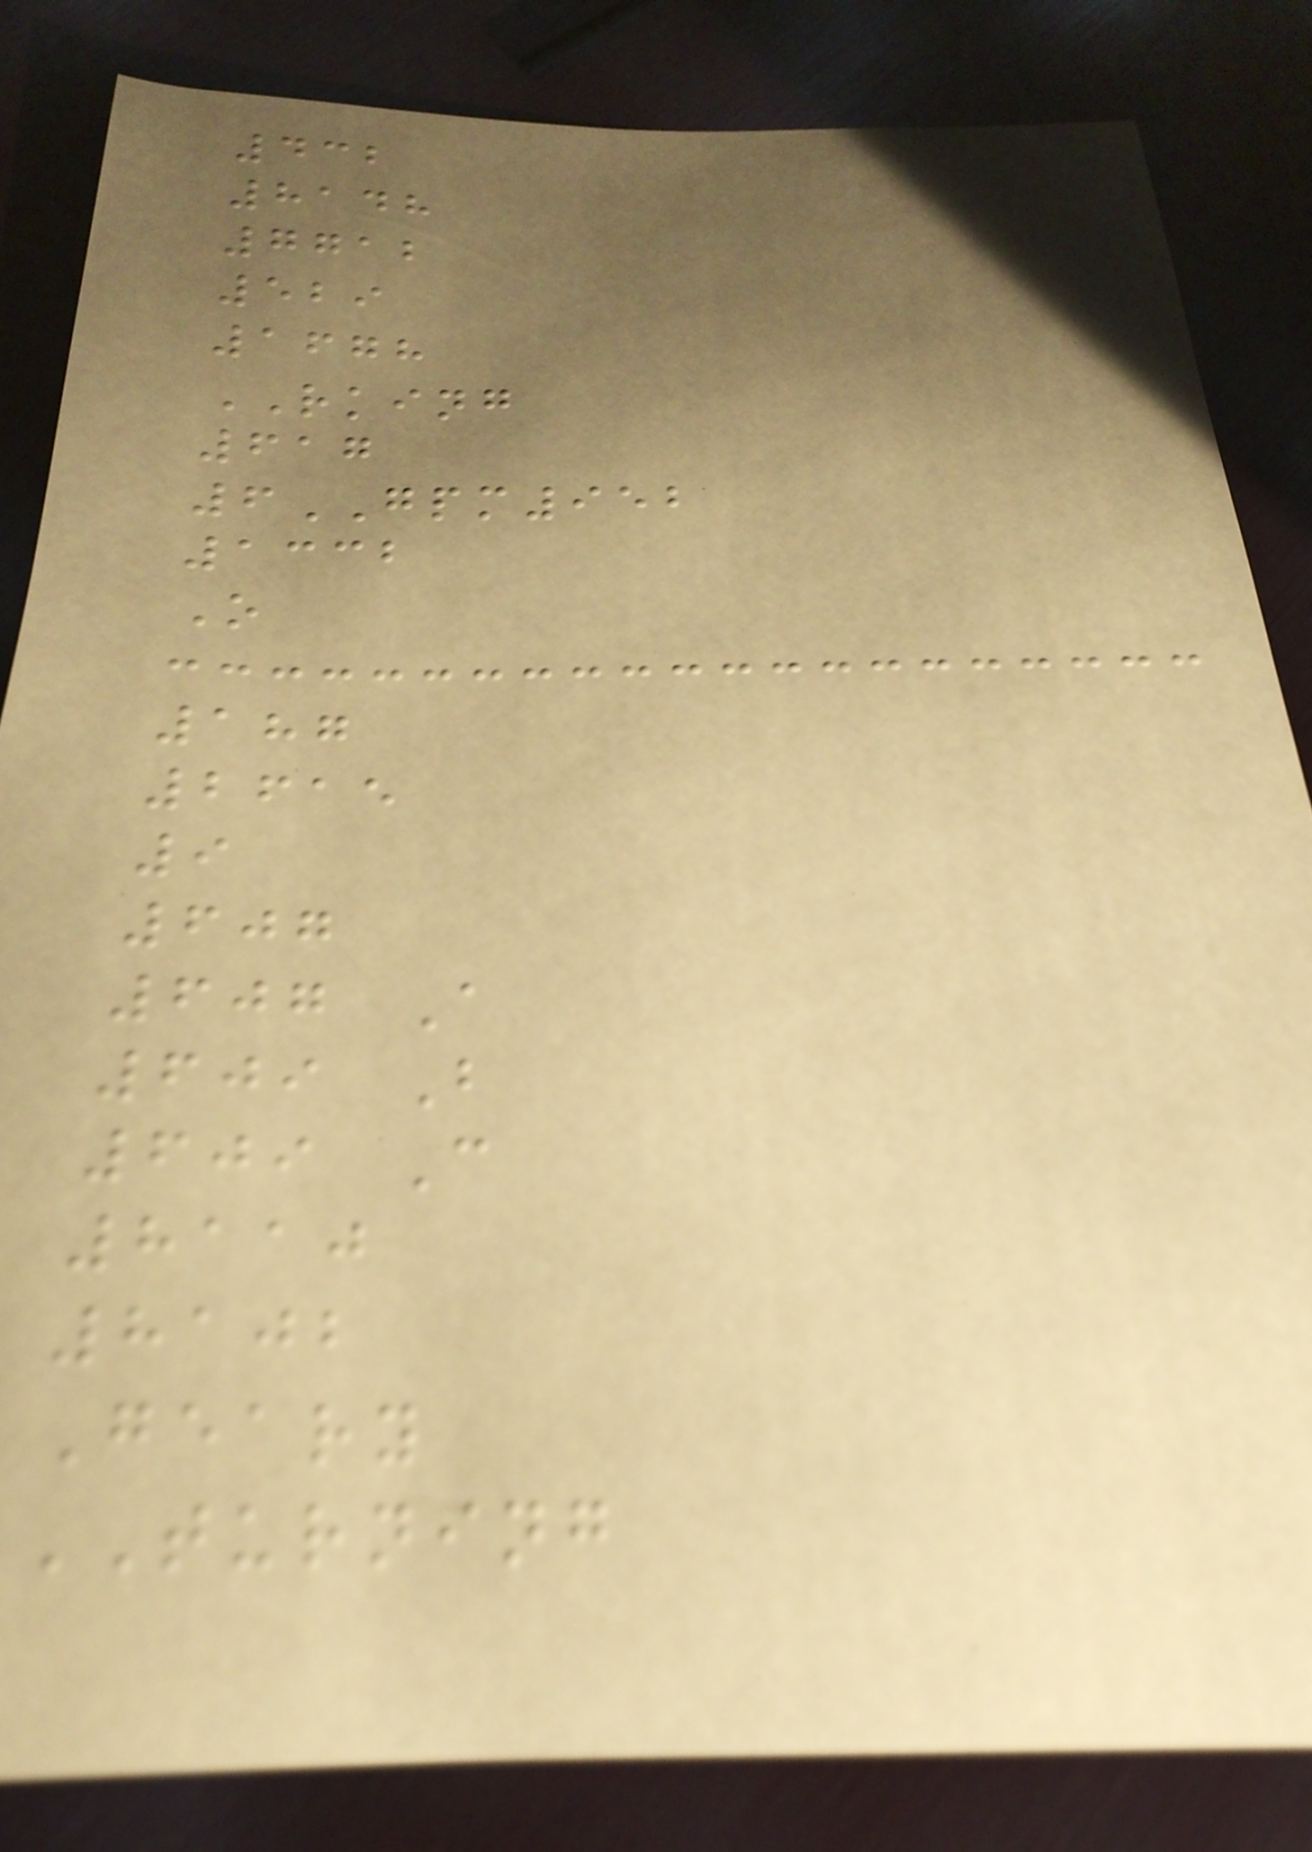432
8148
7712
529
1678
RKING
617
6GPM952
1332
O
187
2615
9
607
607 A
609 B
609 C
8110
8102
Geary
TURNING
